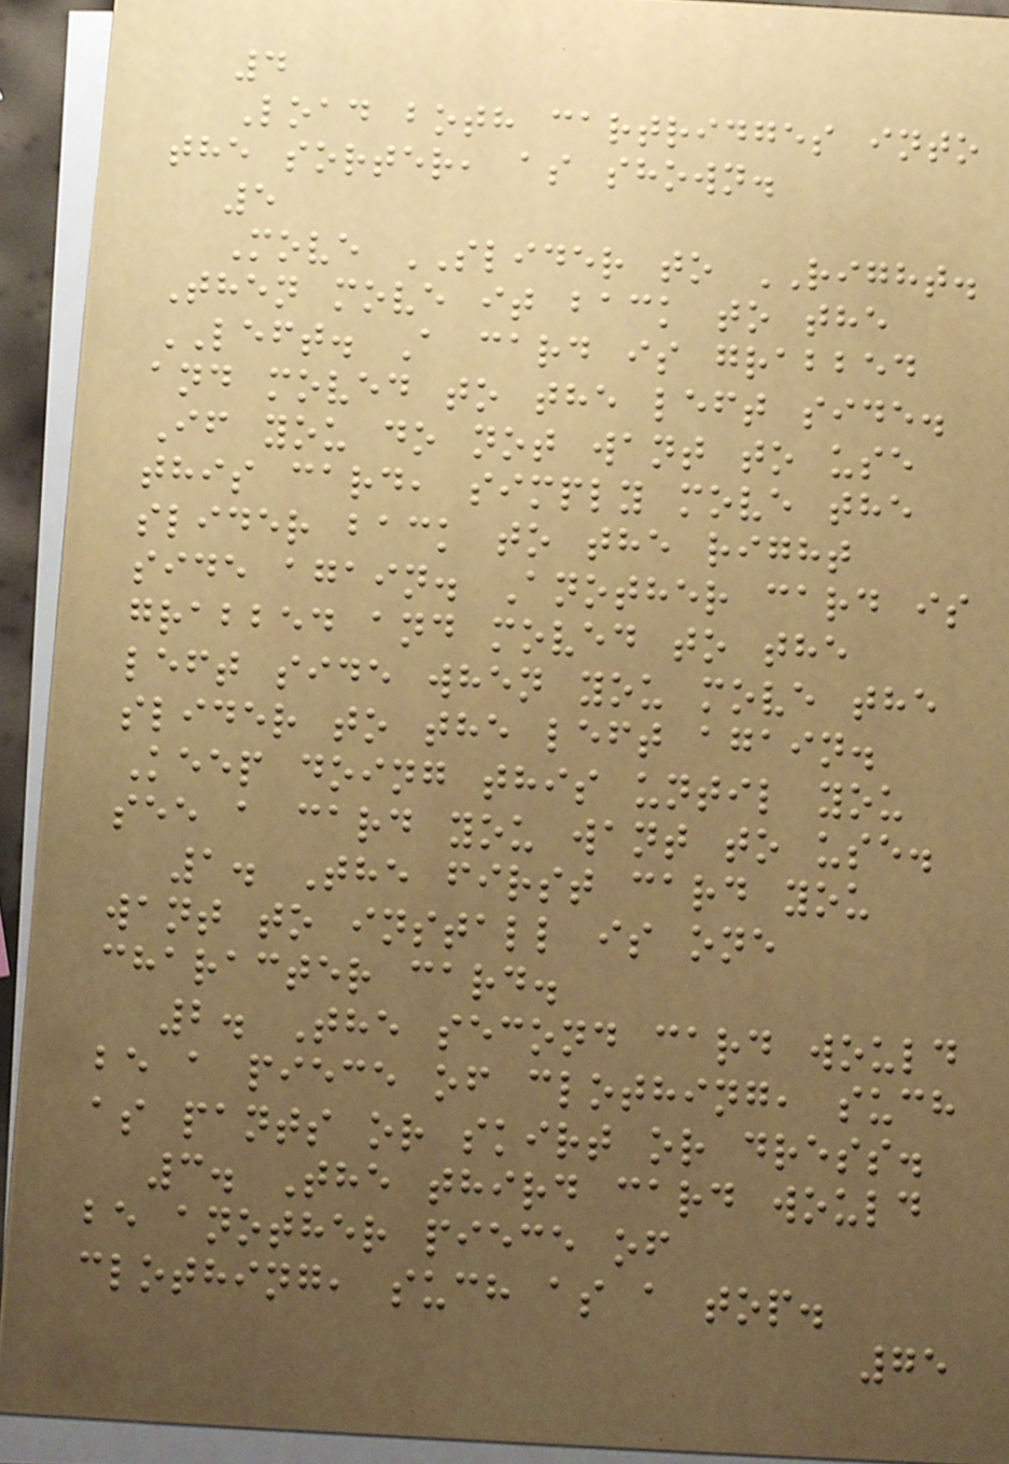4
Load both cartridges into
the sorter, as shown.
5
Move SLIDER to RIGHT.
Then move it back to the
LEFT. A card is grabbed
and moved to the left side.
If you do not want to use
this card, simply move the
slider back to the right
side again. Another card is
grabbed and moved to the
left side when you move the
slider to the left again.
Keep doing this until you
see a card you want to use.
1. The first card you
want to install is one
character card.
2. The second card would
be a piece of clothing, such
as pants or skirt or dress.
3. The third card would
be another piece of
clothing, such as a top.
75
